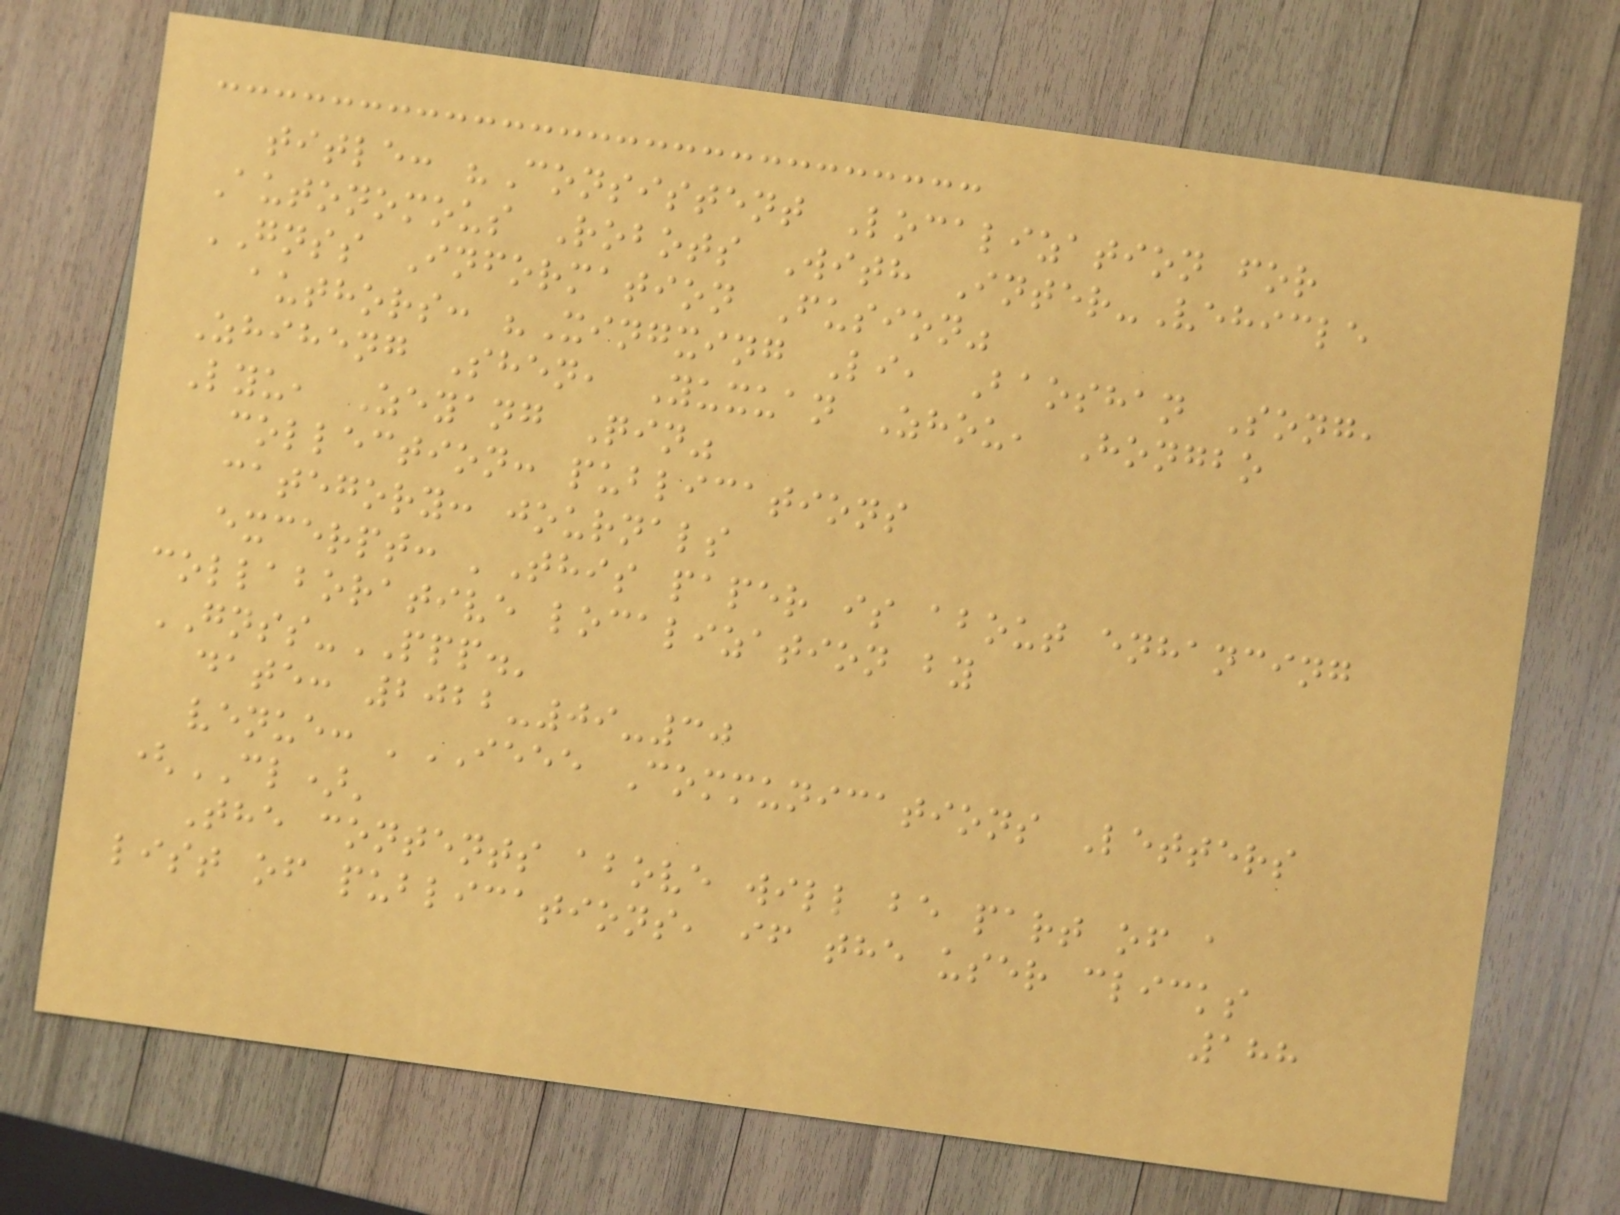title: "Consistent Localization for
Autonomous Robots With Inter-Vehicle
GNSS Information Fusion"
authors: "Xingxing Li, Baoshan Song,
Zhiheng Shen, Yuxuan Zhou, Hongbo
Lyu, Zeyang Qin"
collection: publications
category: journals
excerpt: 'This paper is about enhancing
collaborative localization by
GNSS-PPP.'
date: 2022-09-30
venue: 'IEEE Communications Letters
(CL)'
The contents above will be part of a
list of publications, if the user clicks
188
